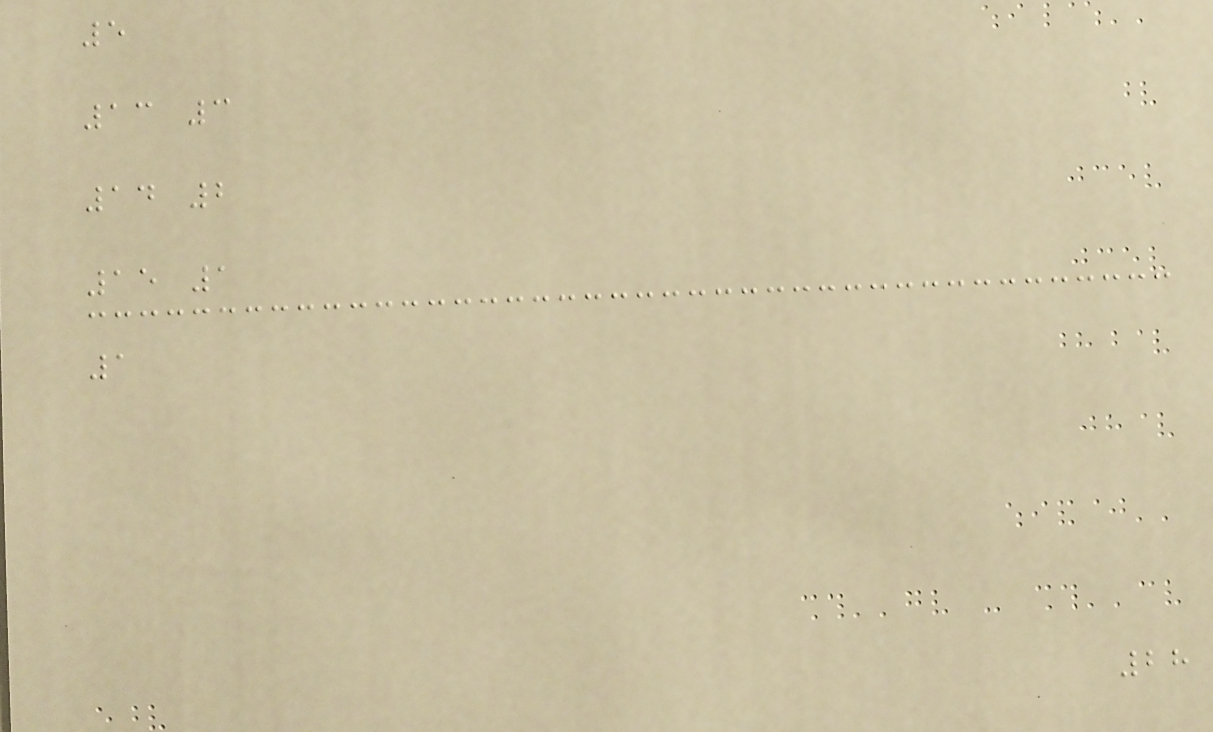5
13 3
14 2
15 1
1
28
